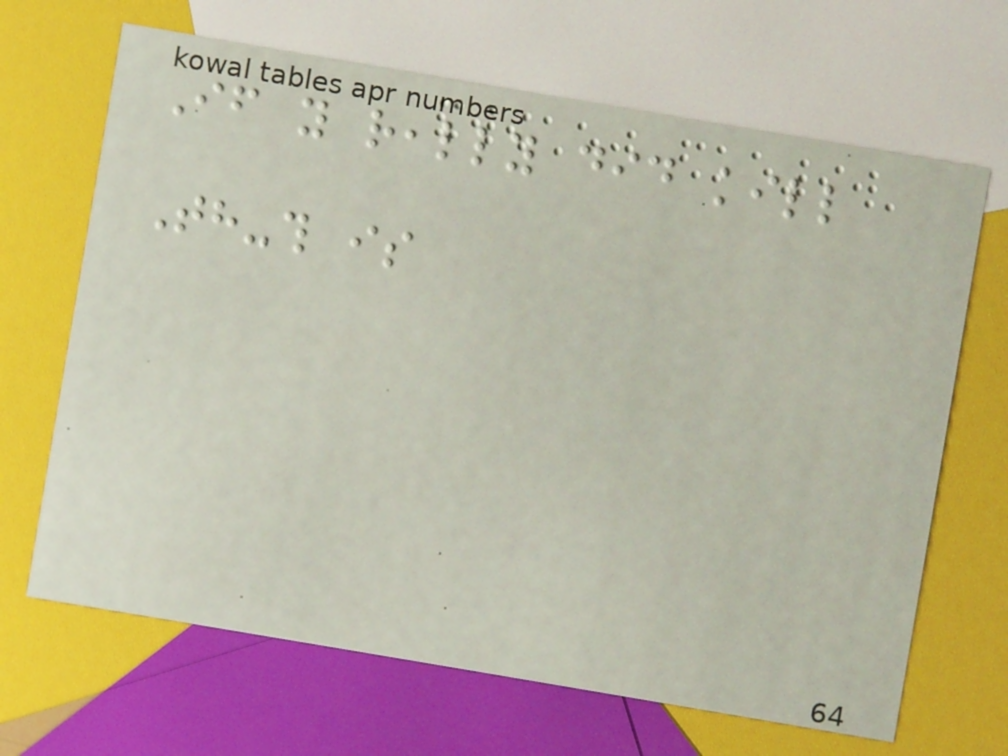If you really did kill
Th-this is
